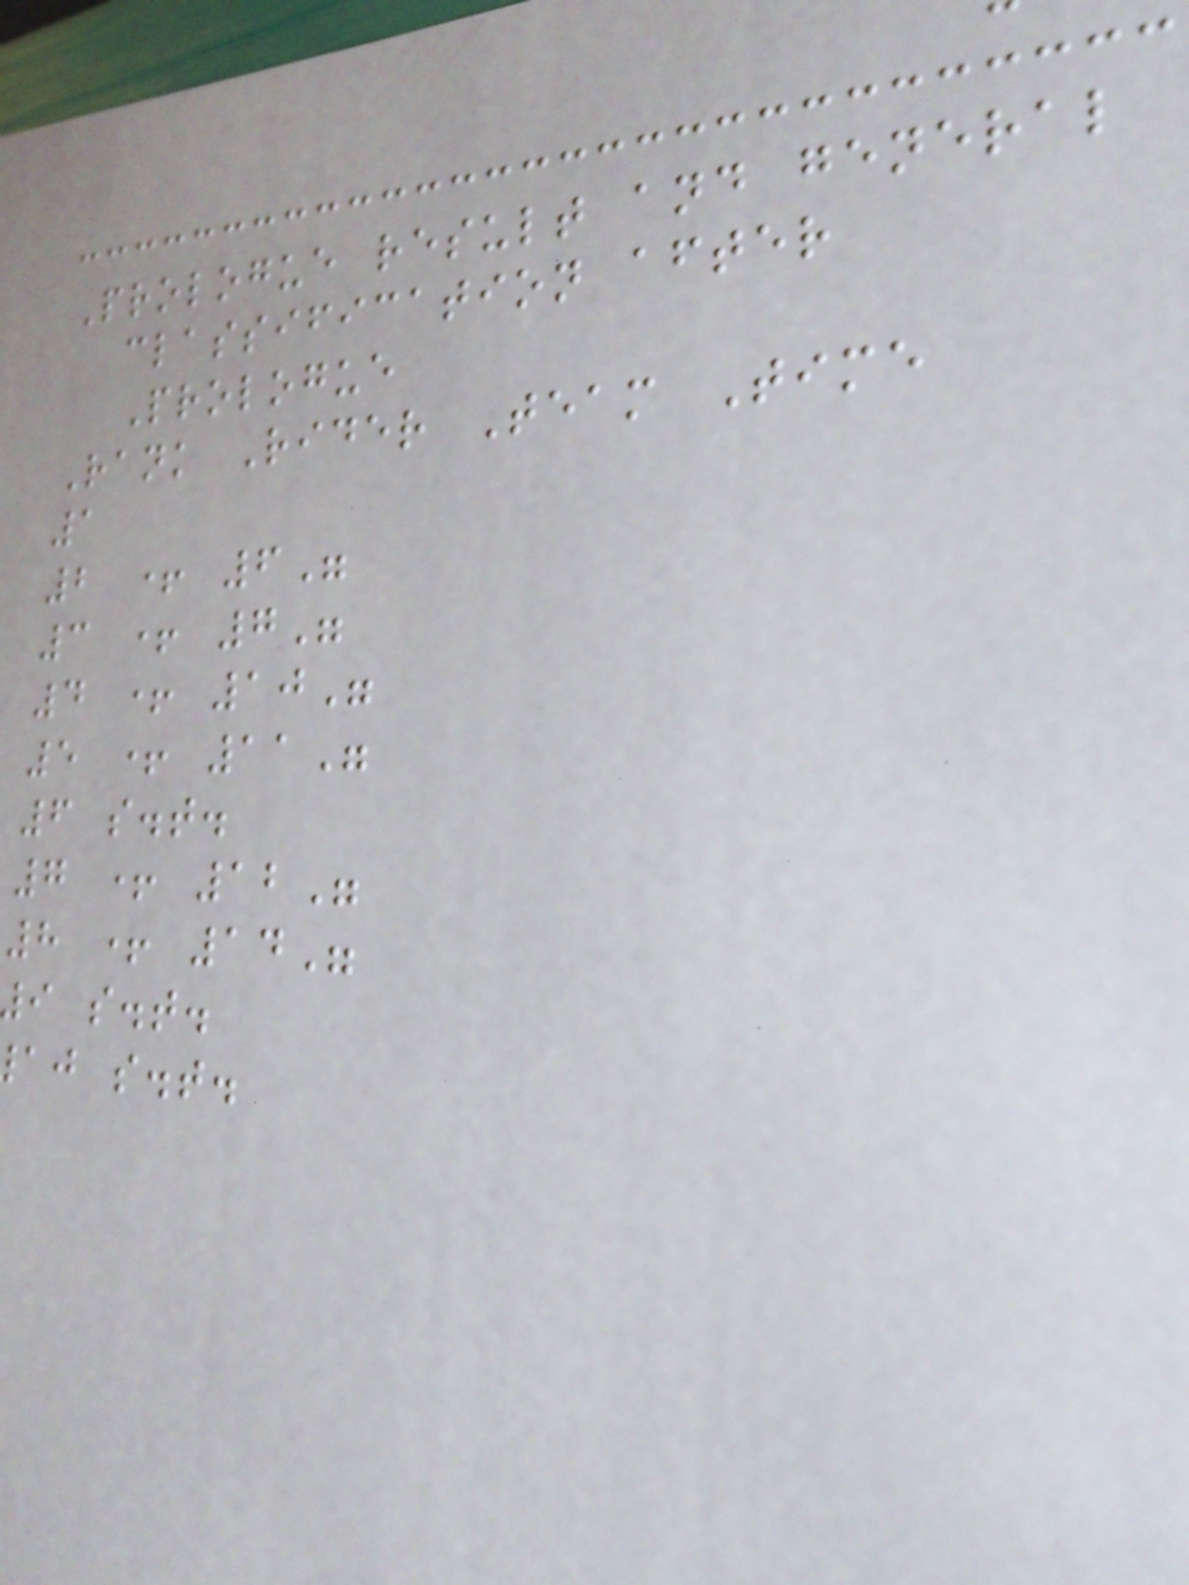Prologue result and general
classification after
Prologue
Rank Rider Team Time
1
2 + 6"
3 + 7"
4 + 10"
5 + 11"
6 s.t.
7 + 12"
8 + 14"
i s.t.
aj s.t.
